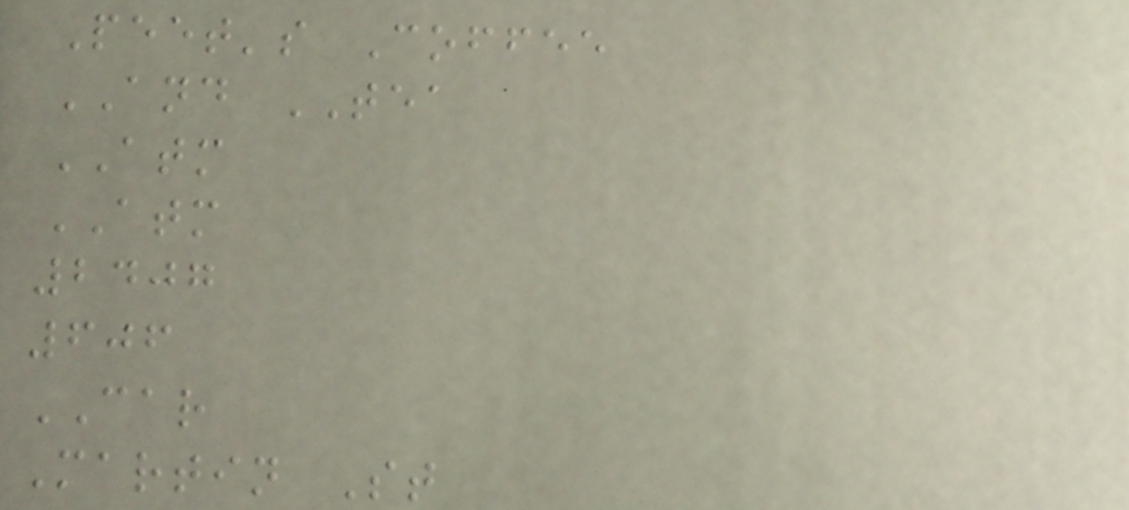Peet's Coffee
AND TEA
ATM
ATM
2407
606
CAR
Martin St
